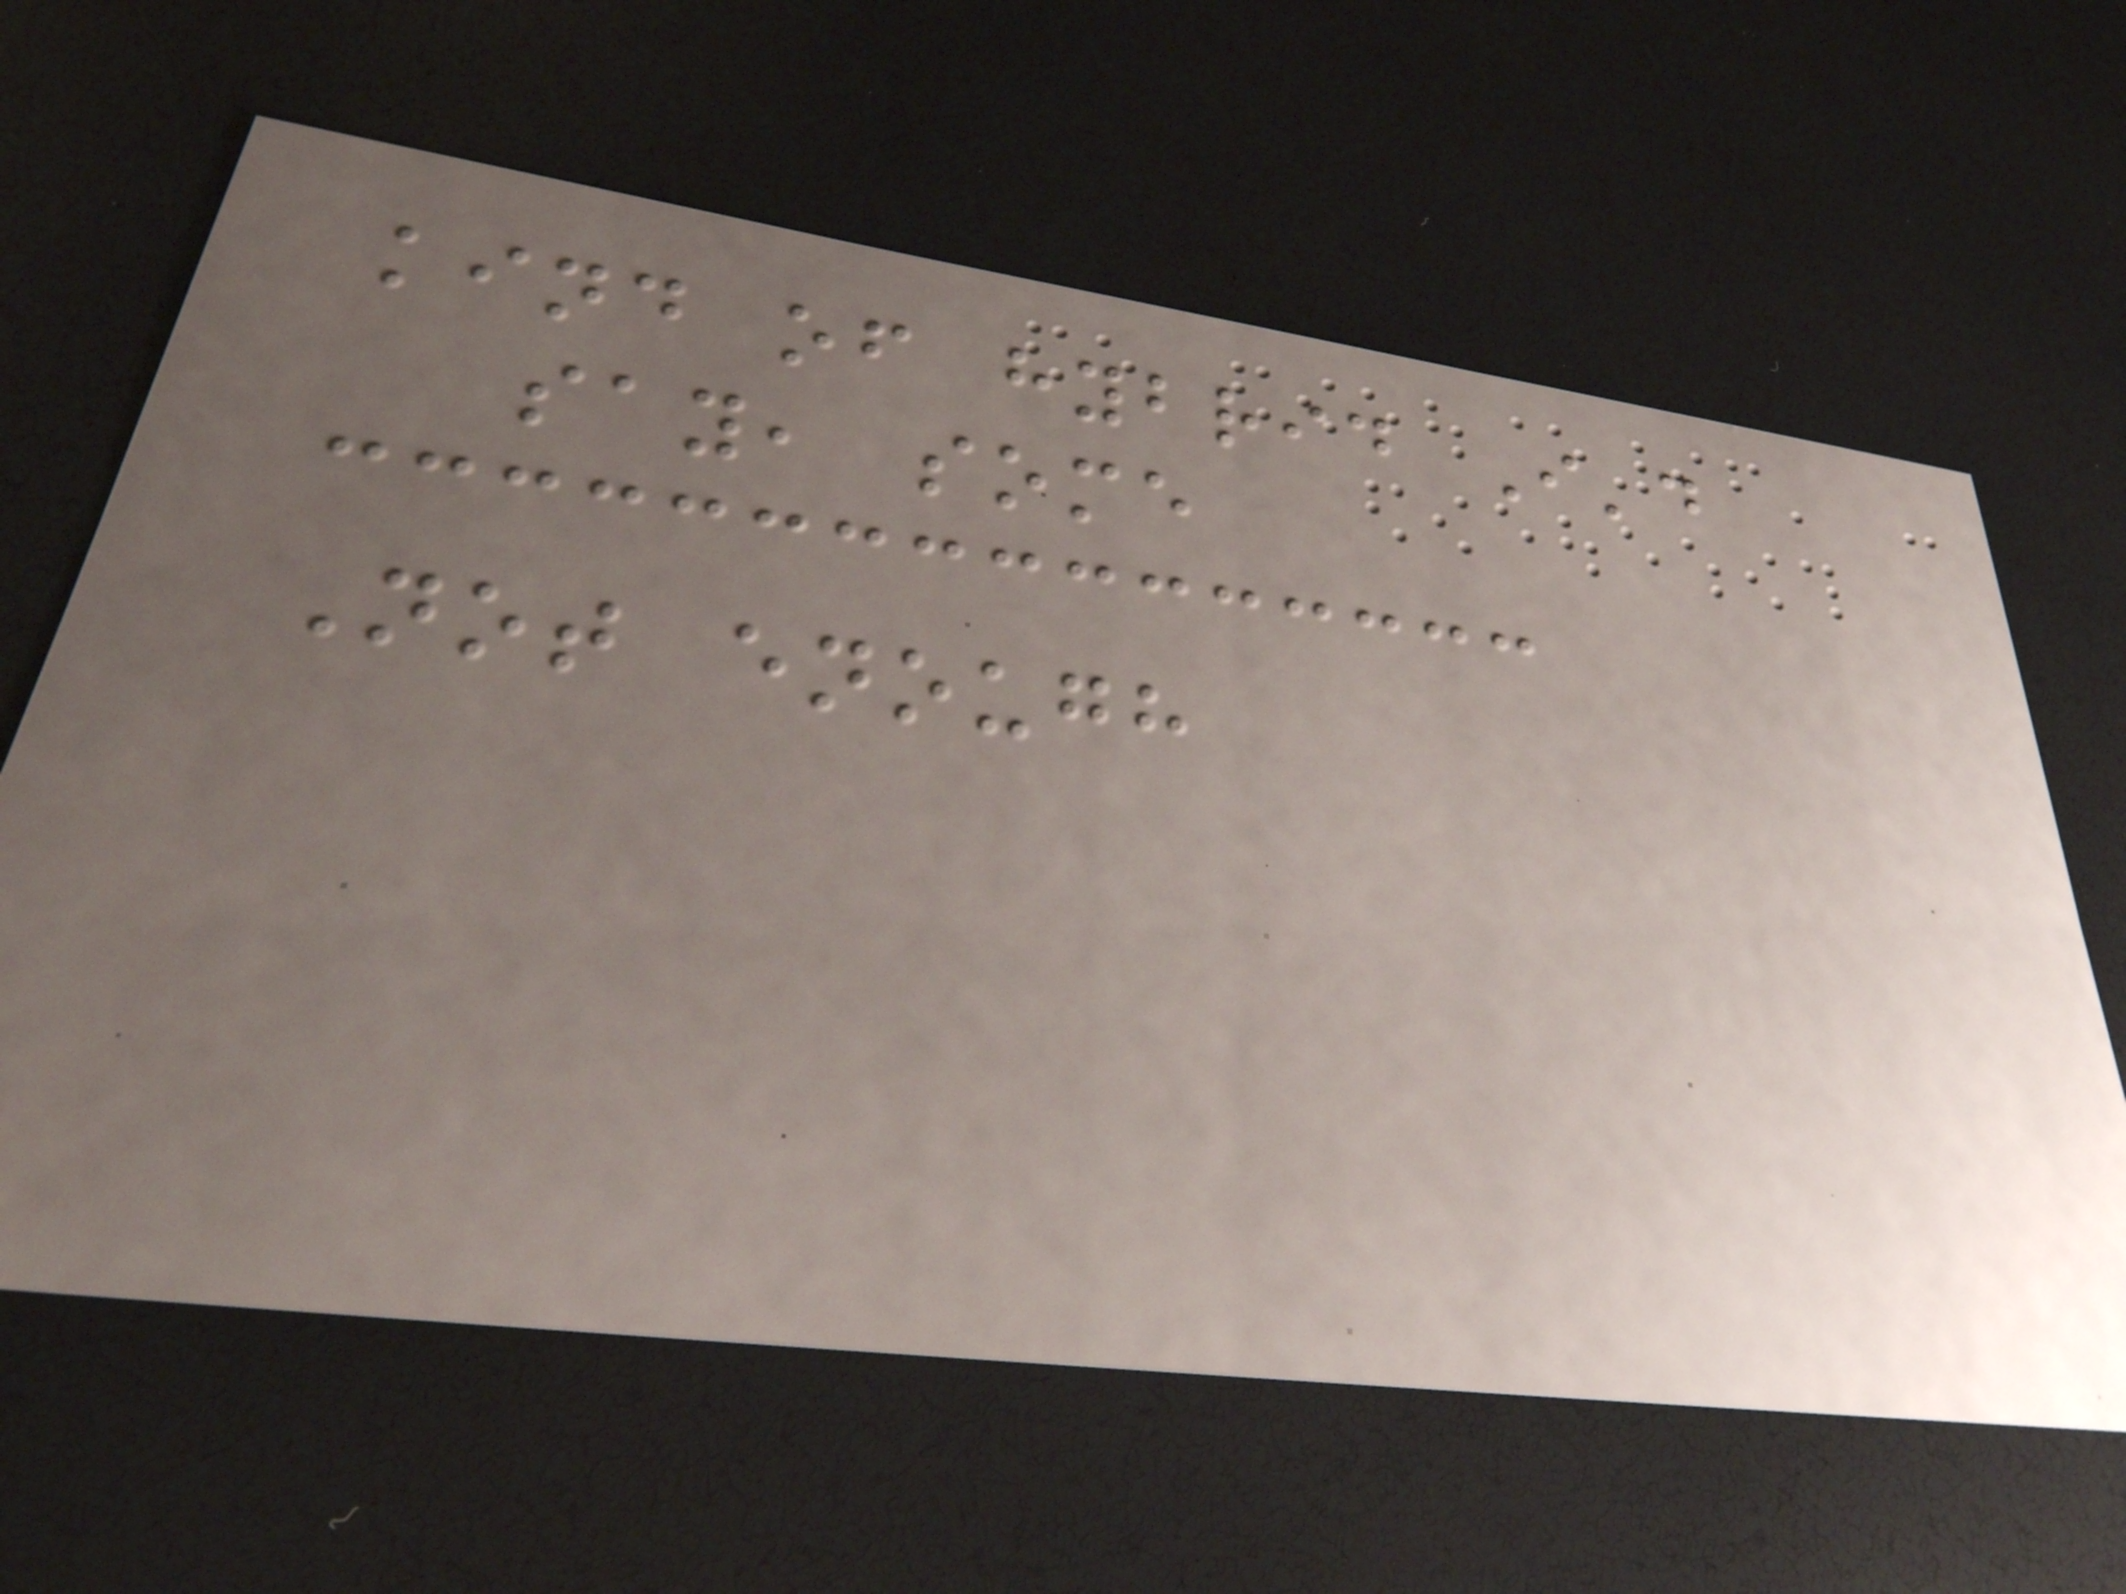kind of hybrid I'd
say, some
Not enough
